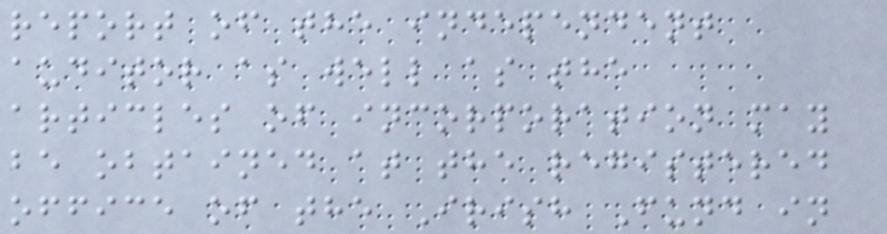report of the independent
auditor as well as the
articles of incorporation may
be obtained at the registered
office of the Irish Fund in
